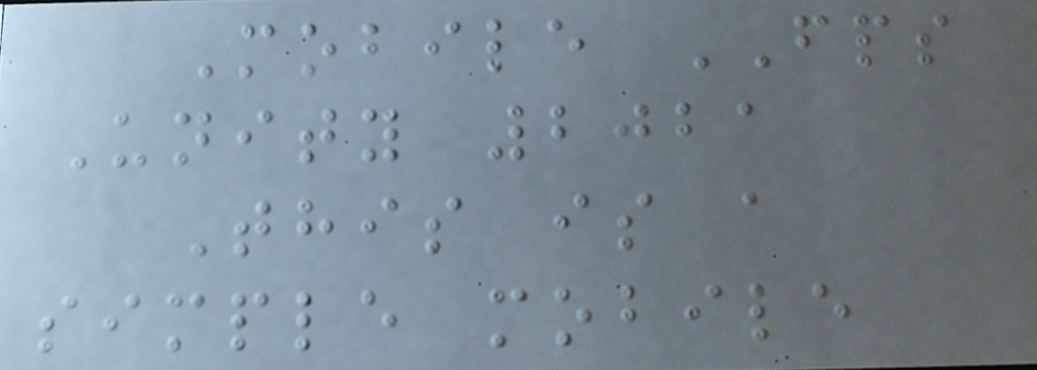Mobile FPS
Unity 2021
This is a
simple mobile
